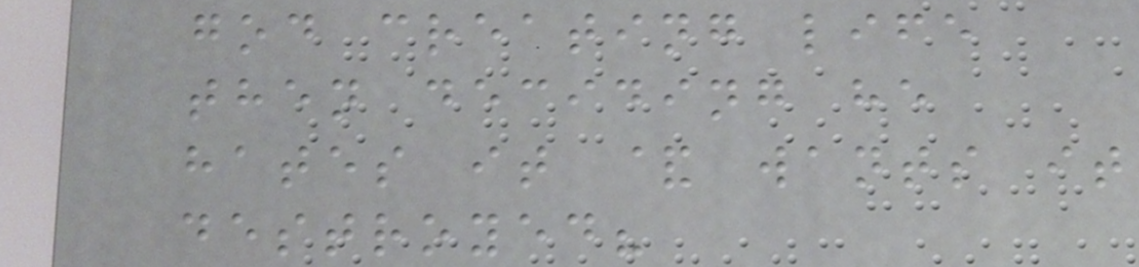god creating life
then deciding he
hates it & wants it
destroyed?
